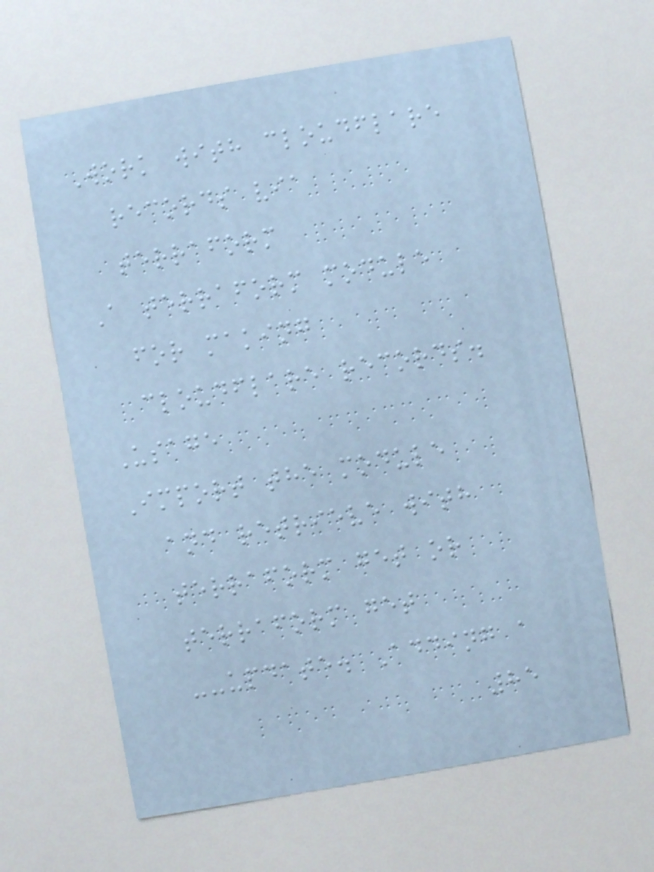Work with cloudflare
records via
terraform
A terraform module
for making
cloudflare records.
Usage
Import the module
and retrieve with
terraform get or
terraform get
--update. Adding a
85
